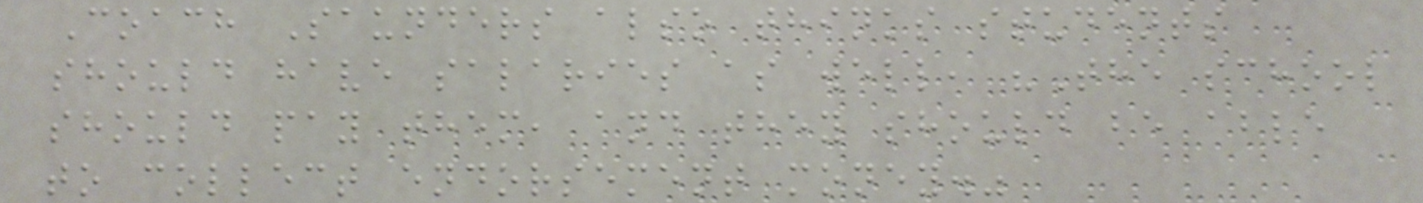Coach Saunders also thinks students
should have salaries as well, "The school
should pay them, and they should be able
to collect endorsement money."
